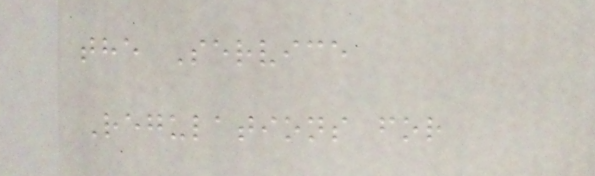the Service
Regulations for
